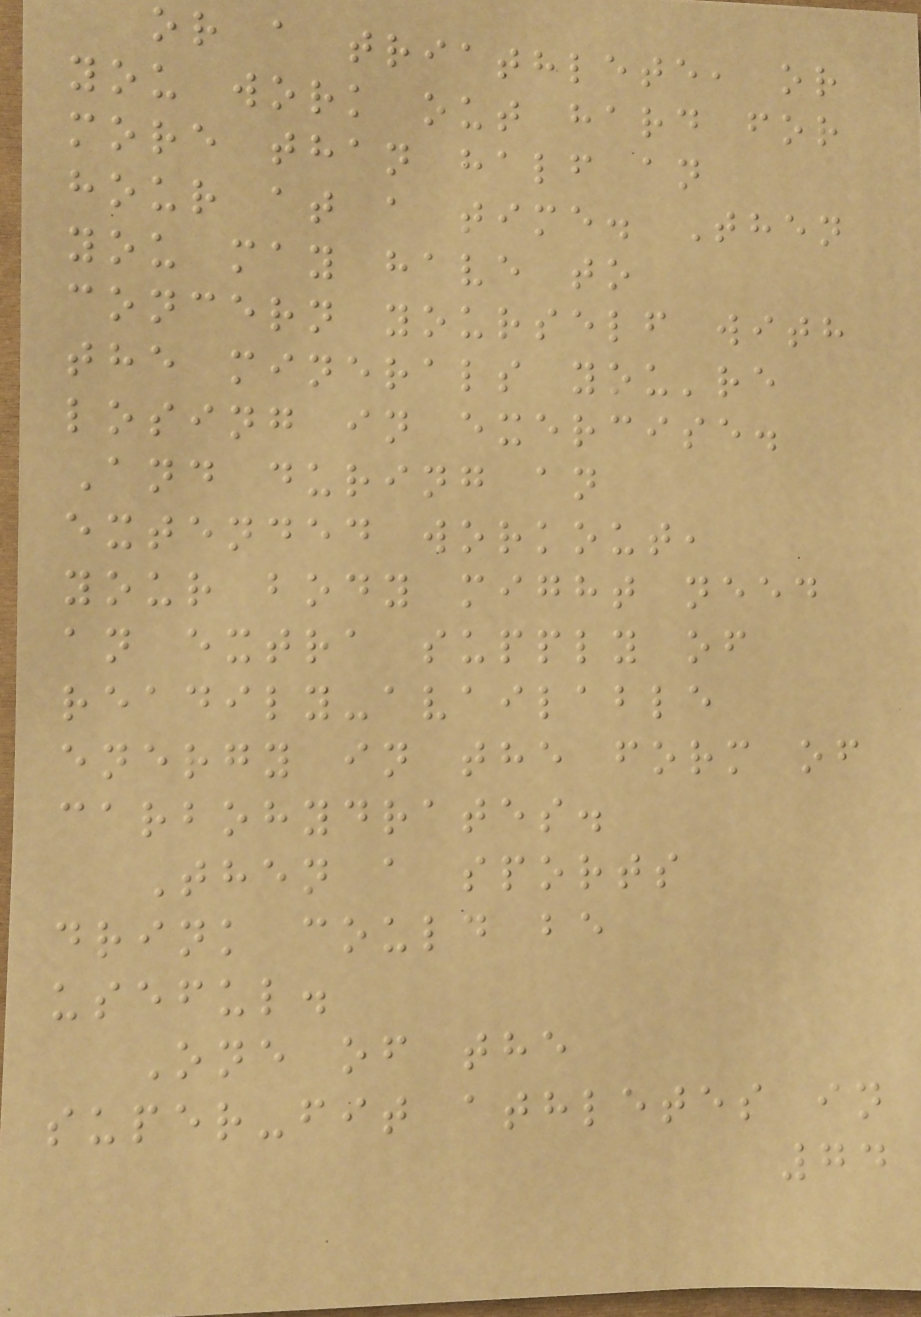or a triathlete, or
you work out hard for
more than half an
hour at a time. Then
you may have to
concern yourself with
the minerals you're
losing in exercise.
And during an
extended workout,
your body might need
an extra supply of
readily-available
energy in the form of
carbohydrates.
Then a sports
drink could be
useful.
One of the
super-fit athletes in
74
